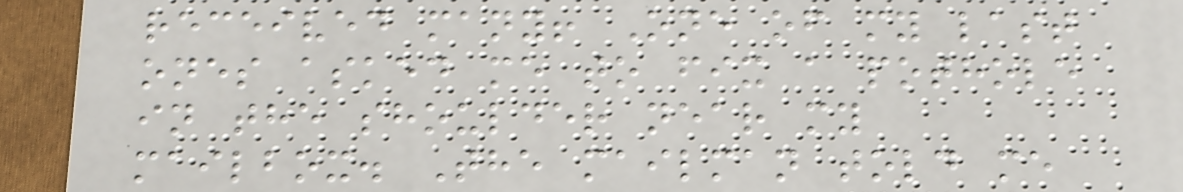received many! One of my last
ones asked me to fix a pothole
in the shoulder near my
mailbox. The mailman told me
